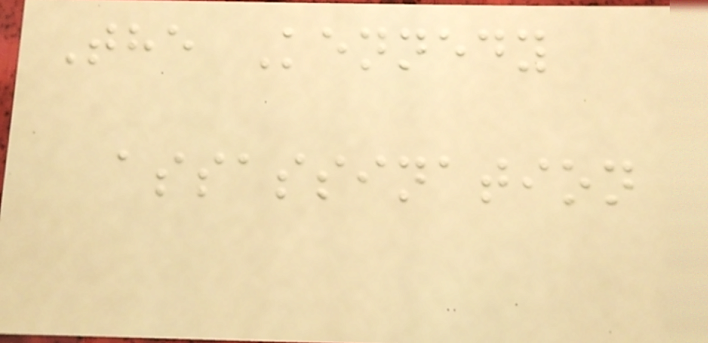The Kennedy
assassination
